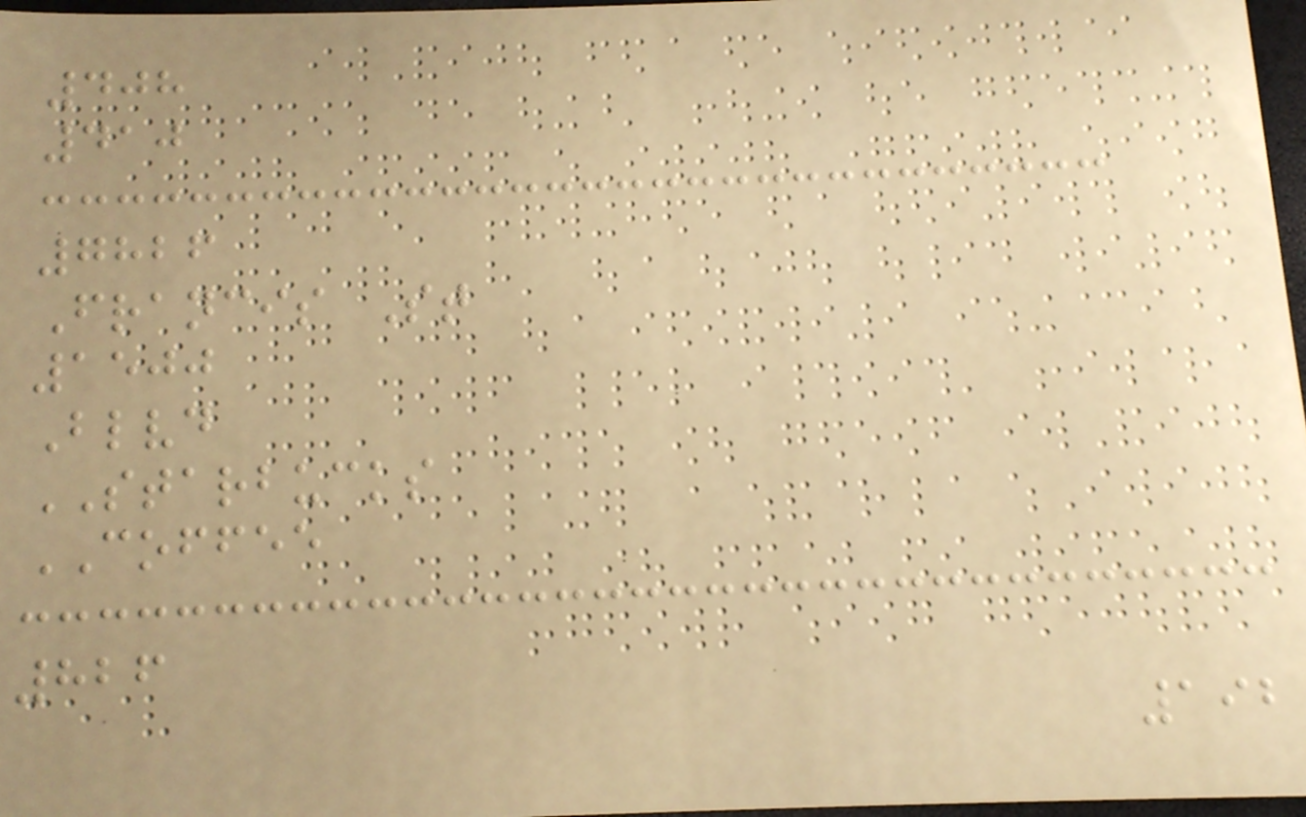408
410
7826
Francis St
1500
Blvd
STARBUCKS
COFFEE
826
192
